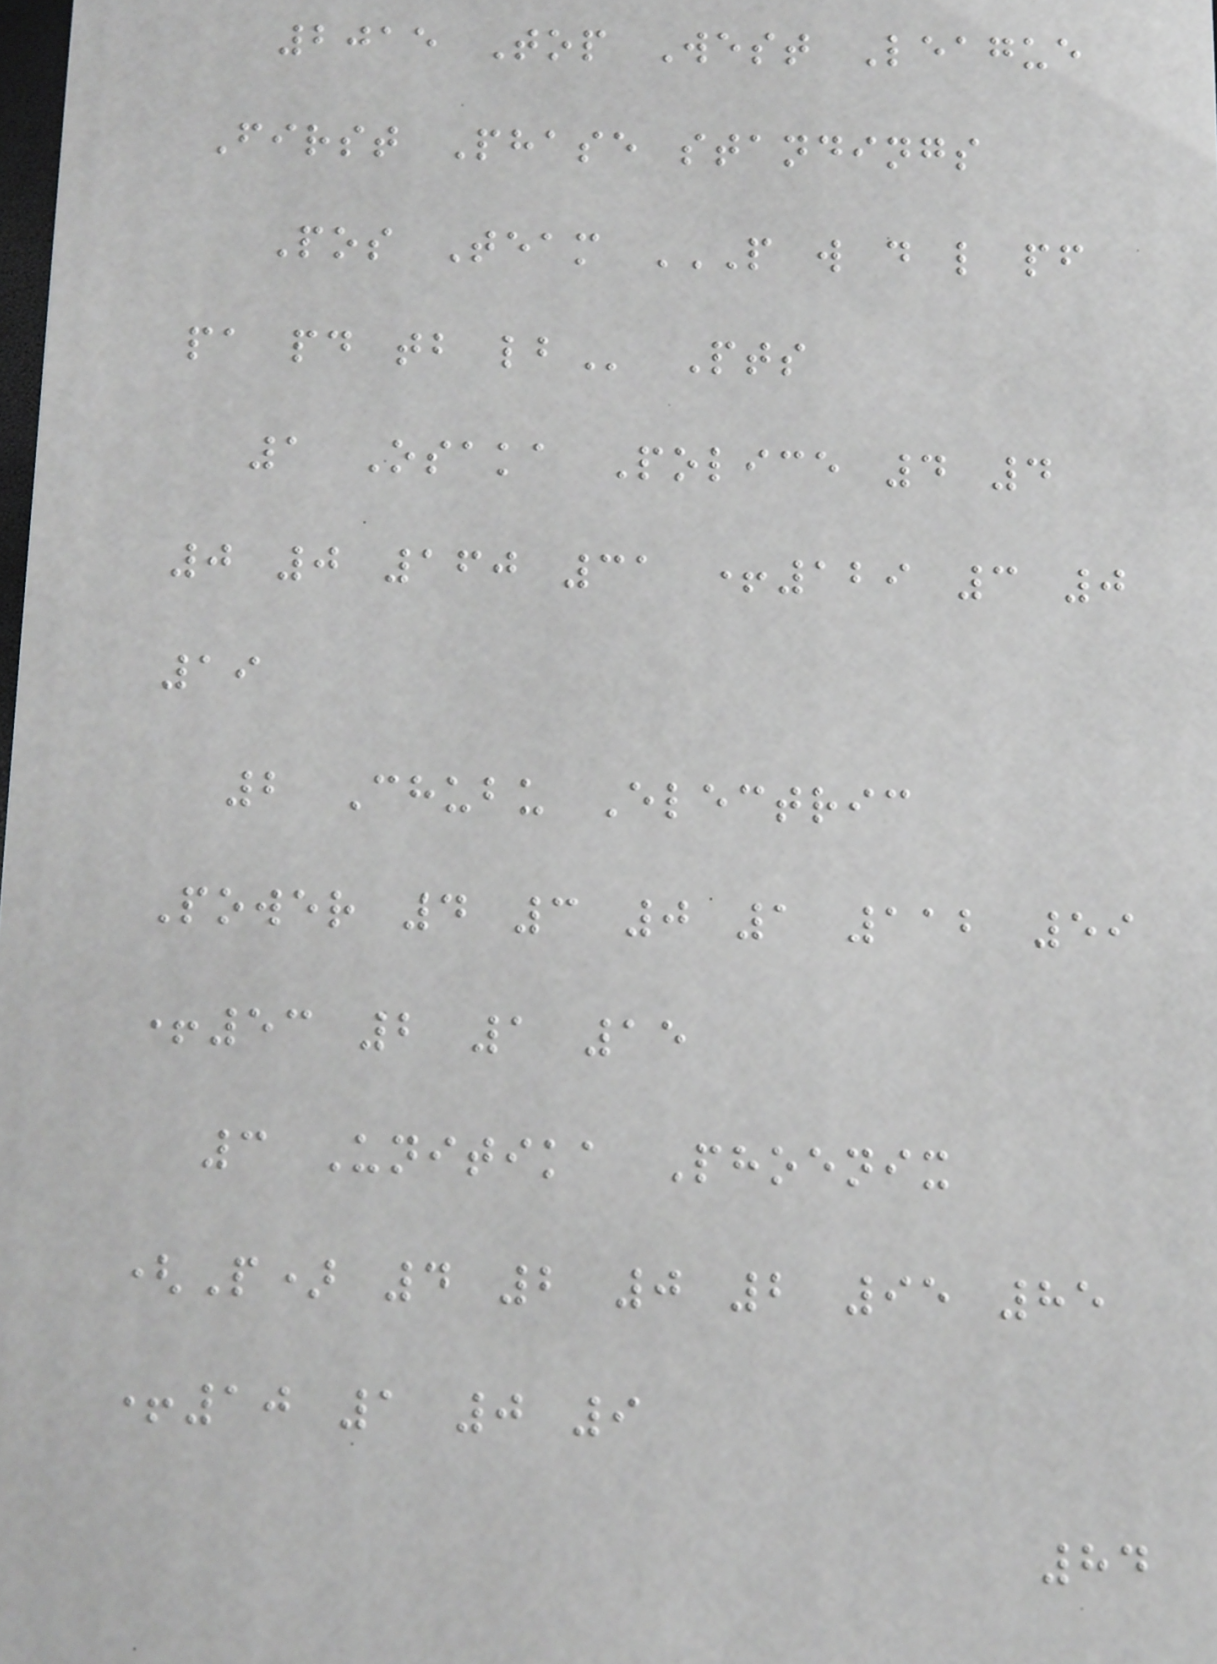2015 Top West League
First Phase standings
Pos Team P W D L PF
PA PD TB LB Pts
1 Osaka Police 4 4
0 0 160 31 +129 3 0
19
2 Chubu Electric
Power 4 3 0 1 112 59
+53 2 1 15
3 Unitika Phoenix
(P) 4 2 0 2 95 85
+10 1 0 9
84
